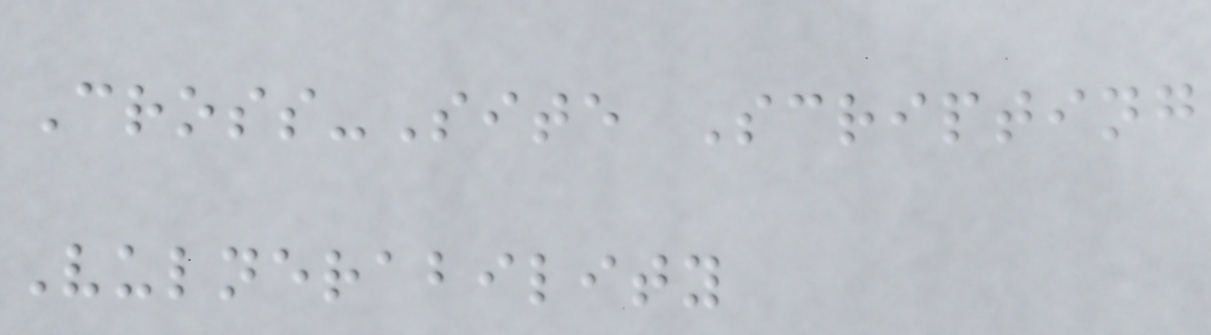Cross-Site Scripting
Vulnerability
